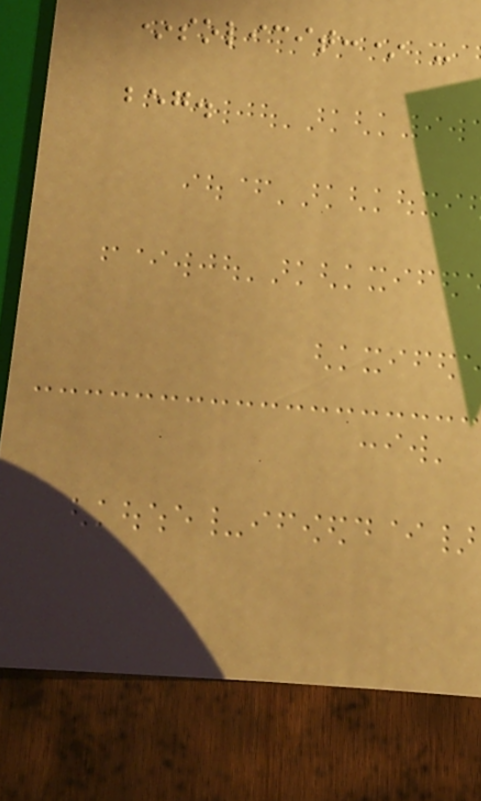*solicit:* -
beg.
